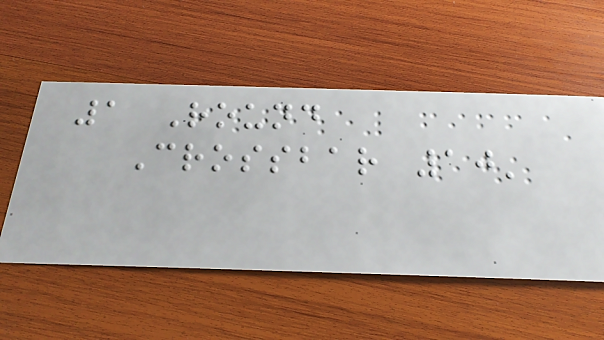1 Round
Crossbar 10'
